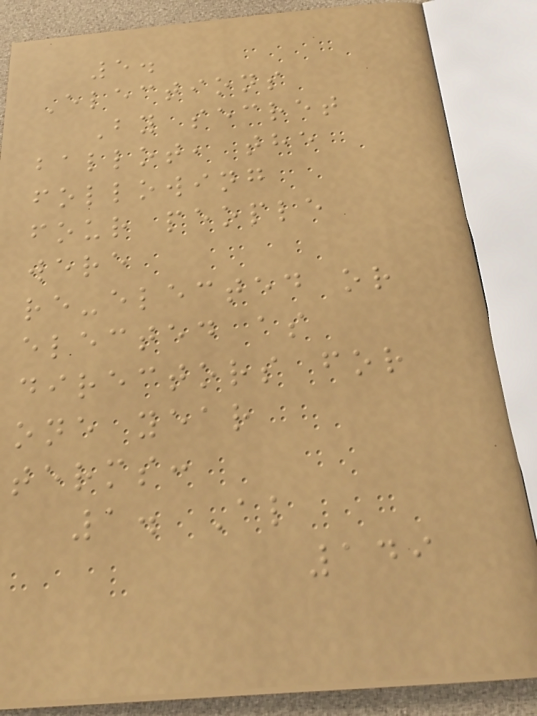5.
Elections
By secret
ballot, the
following
four people
were
re-elected or
elected as
directors for
one year
terms:
1. Al
149
